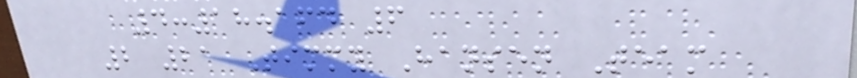4:18.164 6
2 21 Timmy Hansen Team
